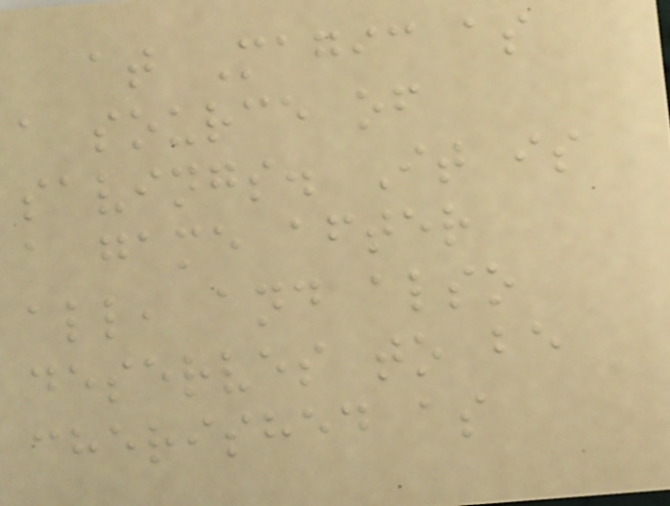at Magic as
a source of
savings. It is
a game after
all, and also
deserves to be
cherished as
